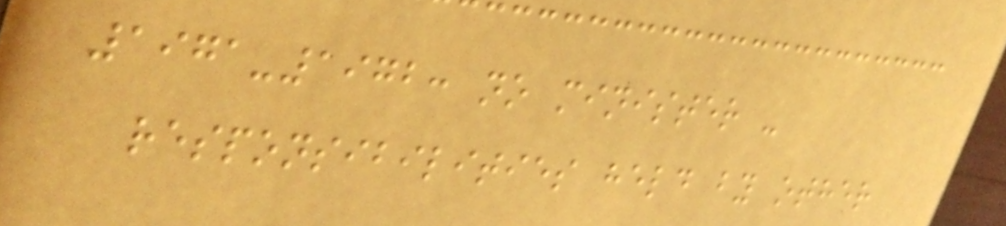1971-1972: no minister -
responsibilities held by other
